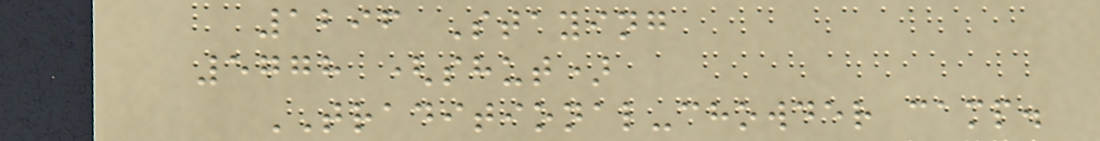1296 Staying
5778 (shut)
TRADITIONAL-chowder camp.
